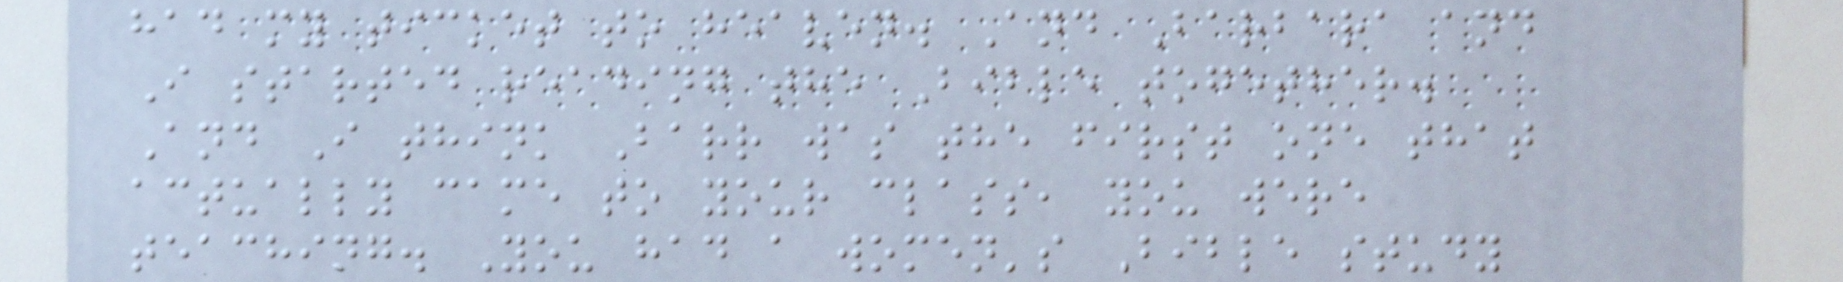had my ticket to heaven. And Barbara and
I started reading the Bible together.
And I think Barr was the first one that
actually came to your class, you were
teaching. You had a women's Bible study
